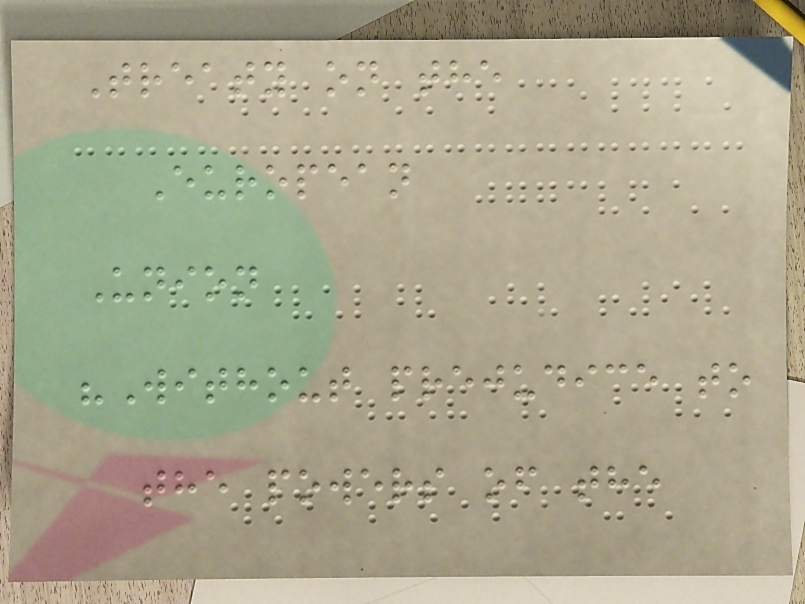Treaty on the
European
Union
"Without prejudice to
the powers of the
